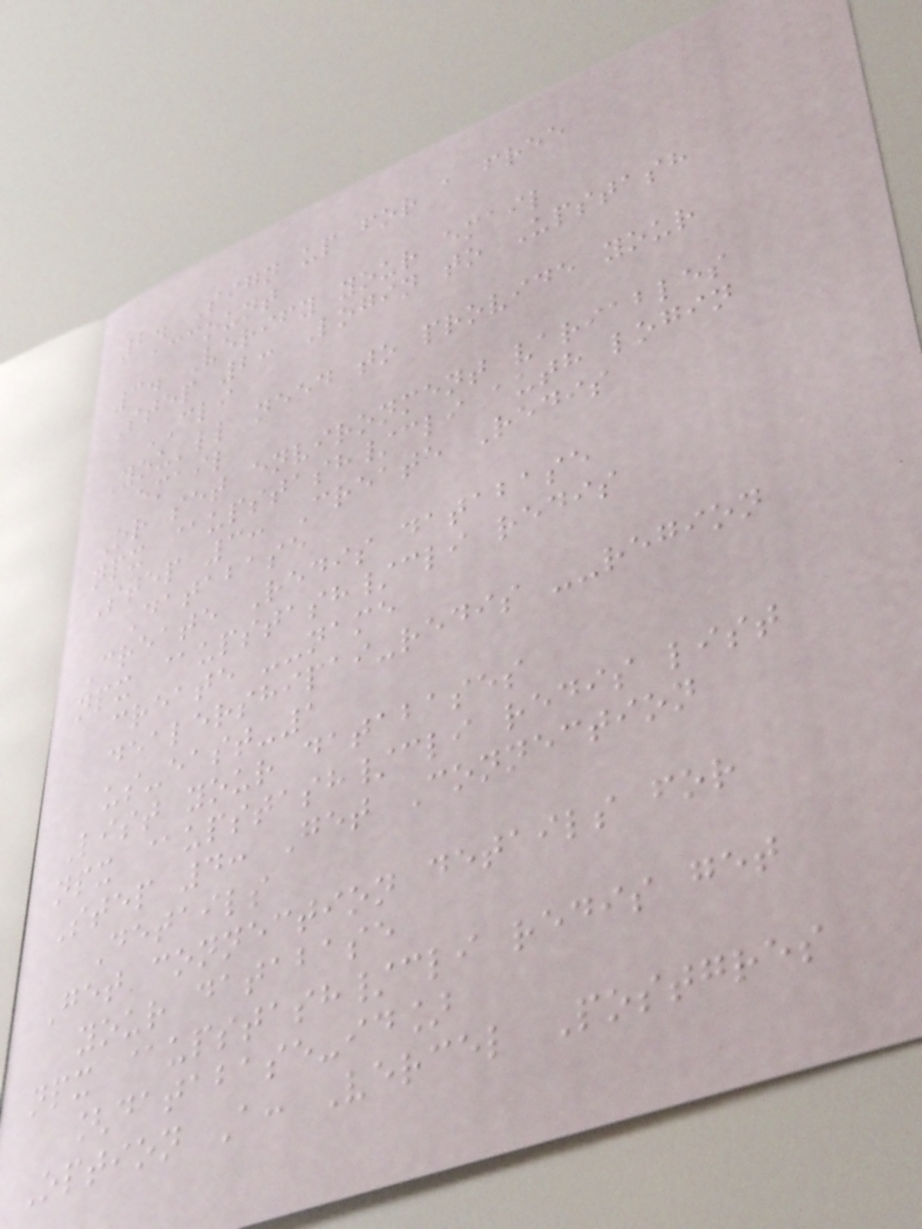2. Sign up for a free
account
3. Verify your email
Step 2: Login to Upstash
CLI
You'll need to provide your
email
Or set environment variables
npx @upstash/cli auth login
Step 3: Create Redis
Database
Create Redis database
npx @upstash/cli redis
create --name
dealershipai-redis --region
us-east-1
List your databases
npx @upstash/cli redis list
Step 4: Get Connection
Details
Get connection details for
your database
npx @upstash/cli redis get
[database-id]
Option A: Vercel Postgres
